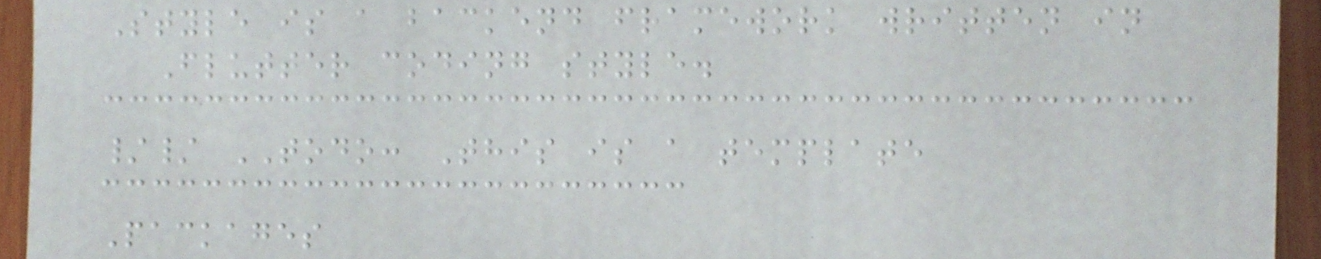Style is a backend framework written in
Flutter coding style.
// TODO: This is a template
Packages
